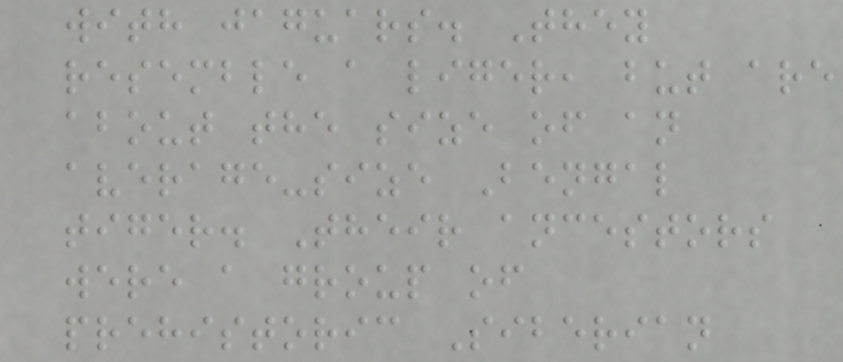with jaguars. They
resemble a liger, but are
about the size of an
average-size Bengal
tiger. Their ancestors
were a group of
prehistoric Siberian
